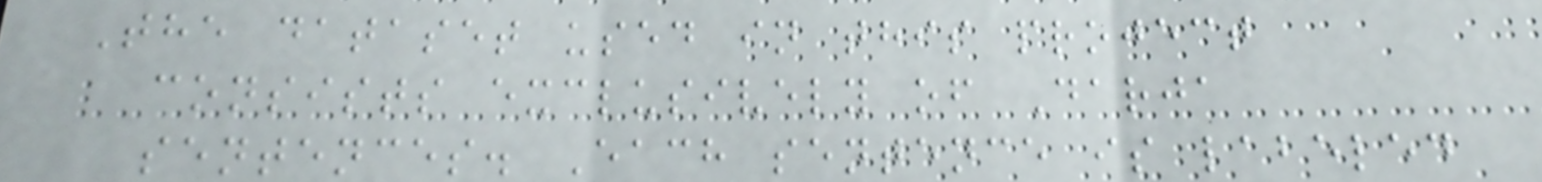The dataset used in this project
consists exclusively of Darja
sentences. Each sentence is labeled
